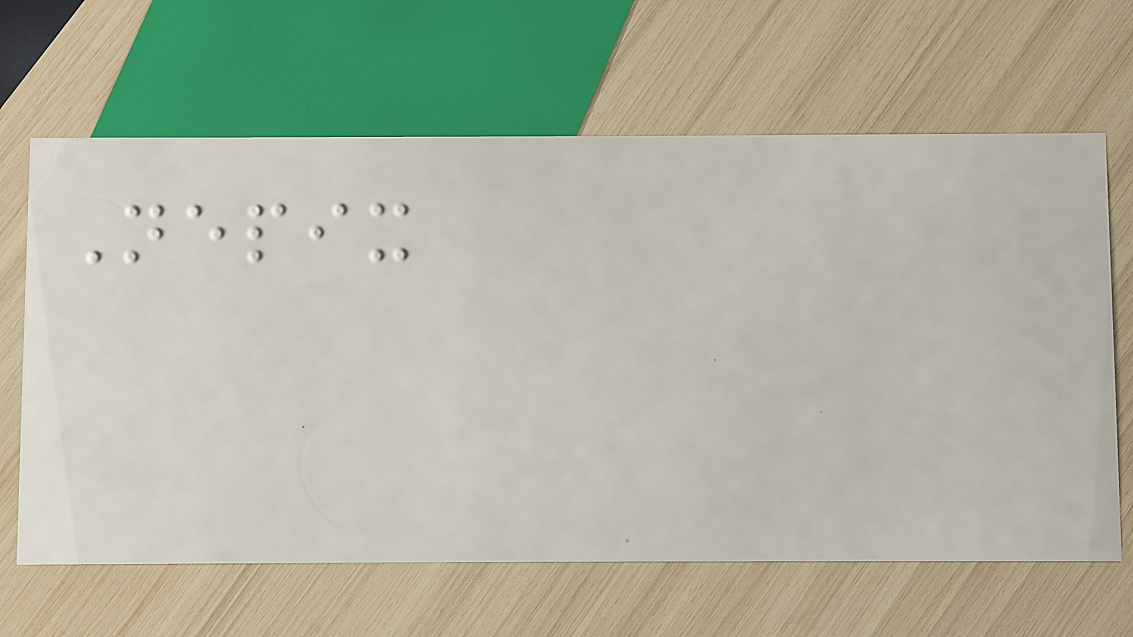Nepix
